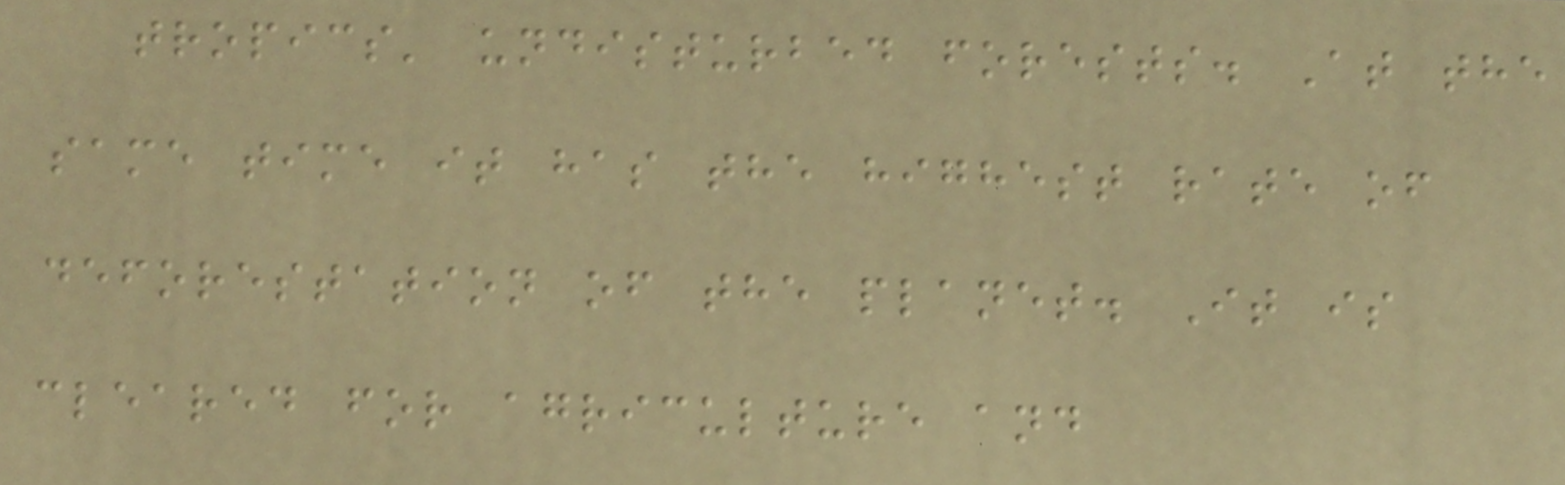tropics' undisturbed forests. At the
same time it has the highest rate of
deforestation of the planet. It is
cleared for agriculture and
